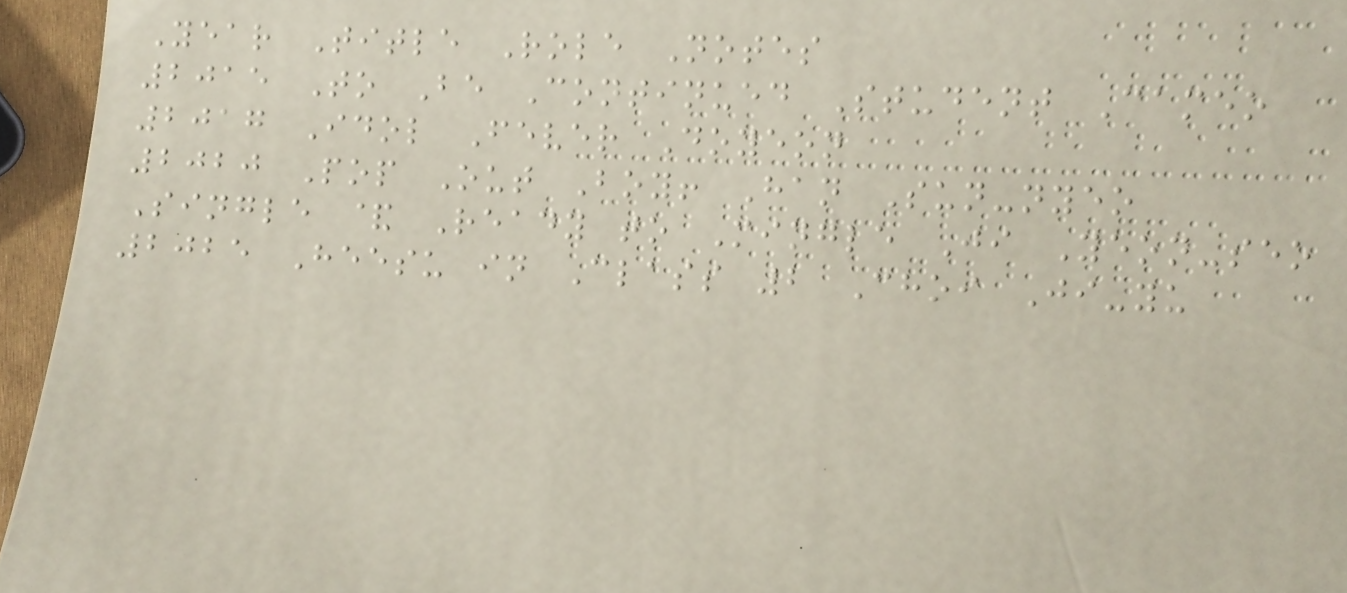Year Title Role Notes
2015 To Be Continued Student Cameo
2017 Idol Fever Doyeon
2020 Pop Out Boy! Han Sun-nyeo
Single & Ready to Mingle Ji Yeon-seo
2025 Heesu in Class 2 Choi Ji-yu
